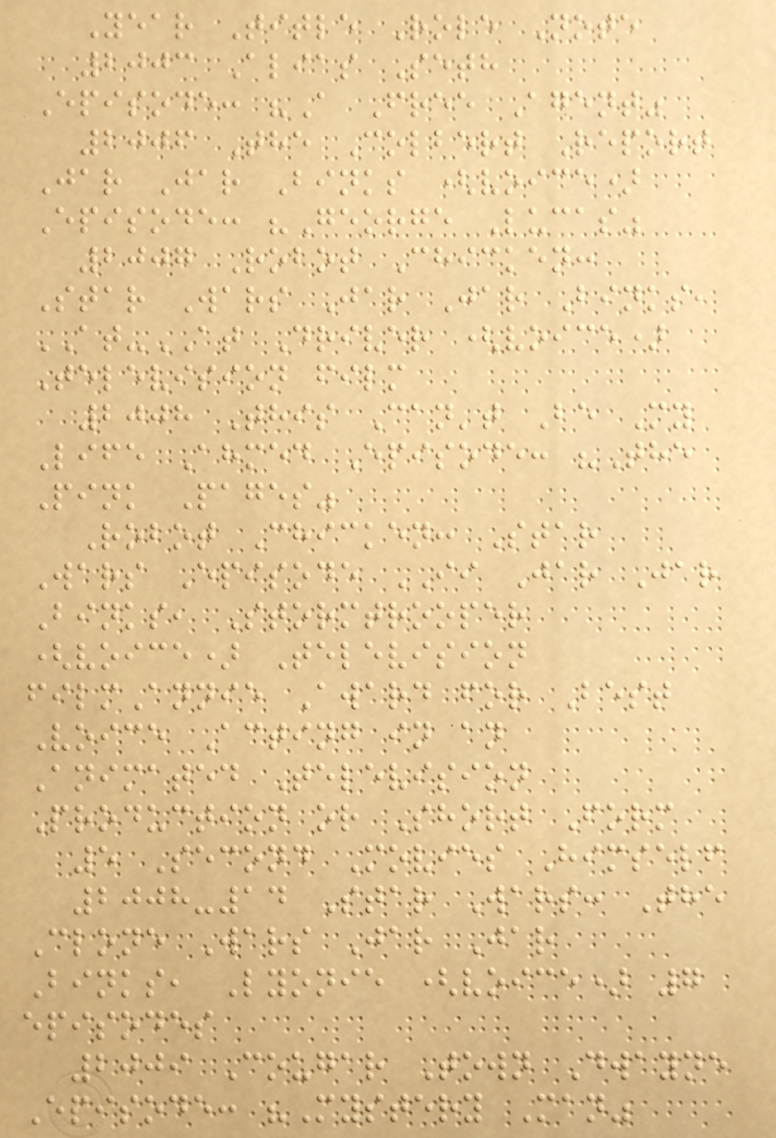Year Title Role Note
2003 Alias Seth
Episode: "A Free Agent"
2006 The Colbert Report
Jar Jar Binks (voice)
Episode: "George Lucas"
2007 Robot Chicken:
Star Wars Jar Jar Binks,
AT-AT Driver (voice)
Television film
2008 This Can't Be My
Life Ahmed Episode: "The
Pink Pages"
Robot Chicken: Star
Wars Episode II Jar Jar
Binks, Stormtrooper
(voice) Television
filmAnnie Award for Best
Voice Acting in an
Animated Television
Production or Short Form
5 Second Movies Himself
2008-14 Star Wars: The
Clone Wars Jar Jar
Binks, Lyonie (voice) 7
episodes
2009 Cougar Town Dwayne
Episode: "Mystery Man"
